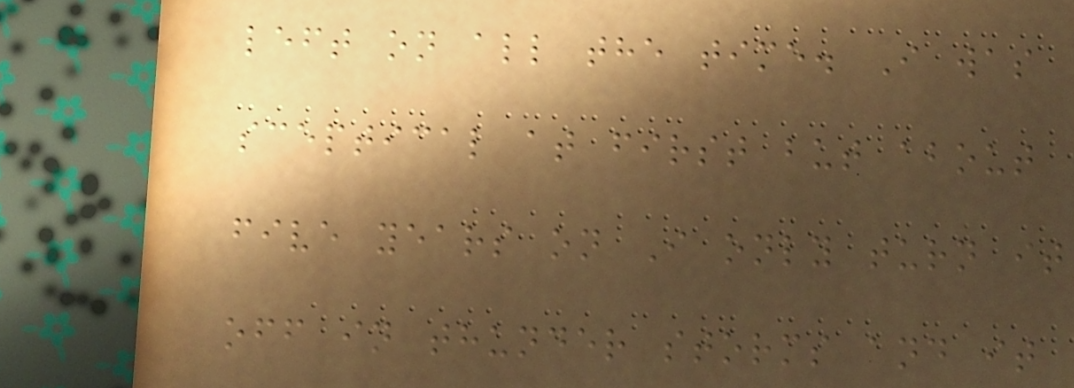left on all the time. I was
sceptical at first but about
five years on I only turn it
off in thunder storms and it
